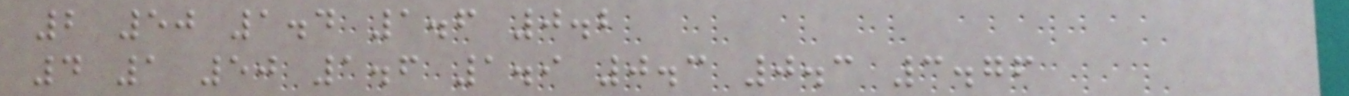2 50 1.4 1.6 0.2
4 1 50 1.6 1.9 0.3 0.3 3.76
